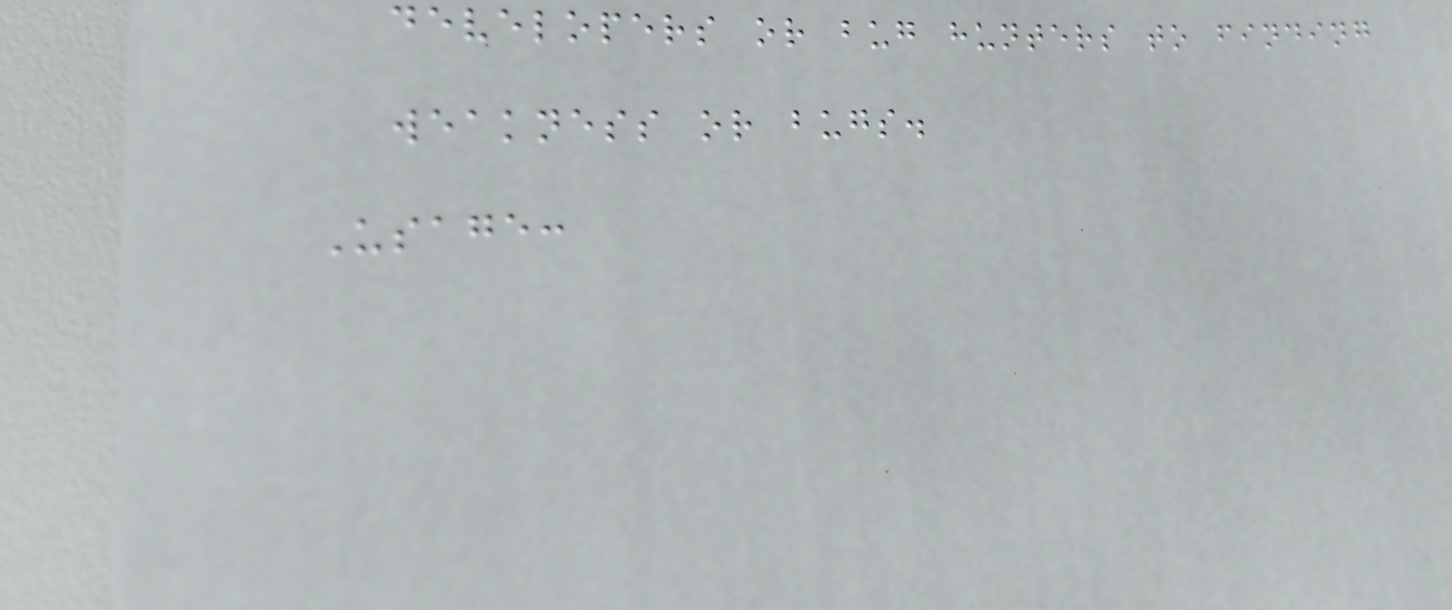developers or bug hunters to finding
weakness or bugs.
Usage:
